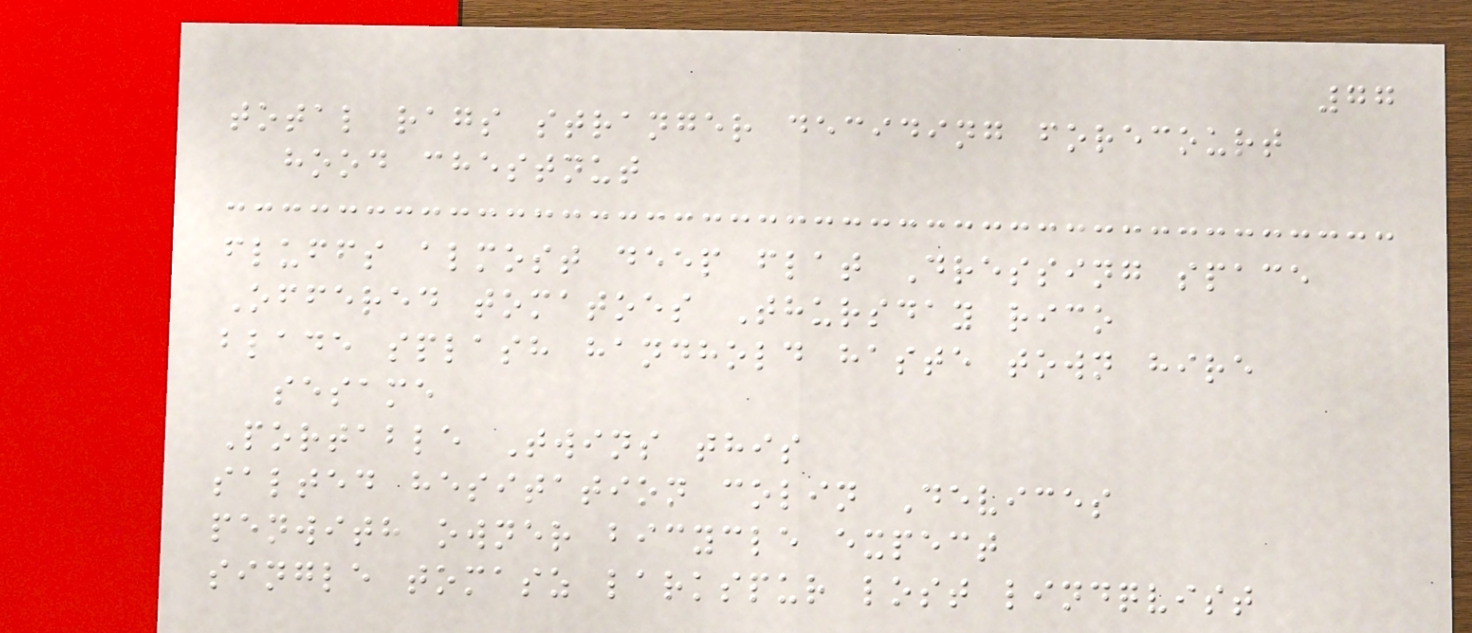77
total rags stranger deciding forecourt
hood chestnut
fluffs almost deep flat Dressing space
Offered tomatoes Thursday rico
blade splash handhold haste town hire
sesame
Portable Twins this
salted hesitation colin Devices
penwith owner bicycle expect
single tomasz larkspur lost lindqvist
